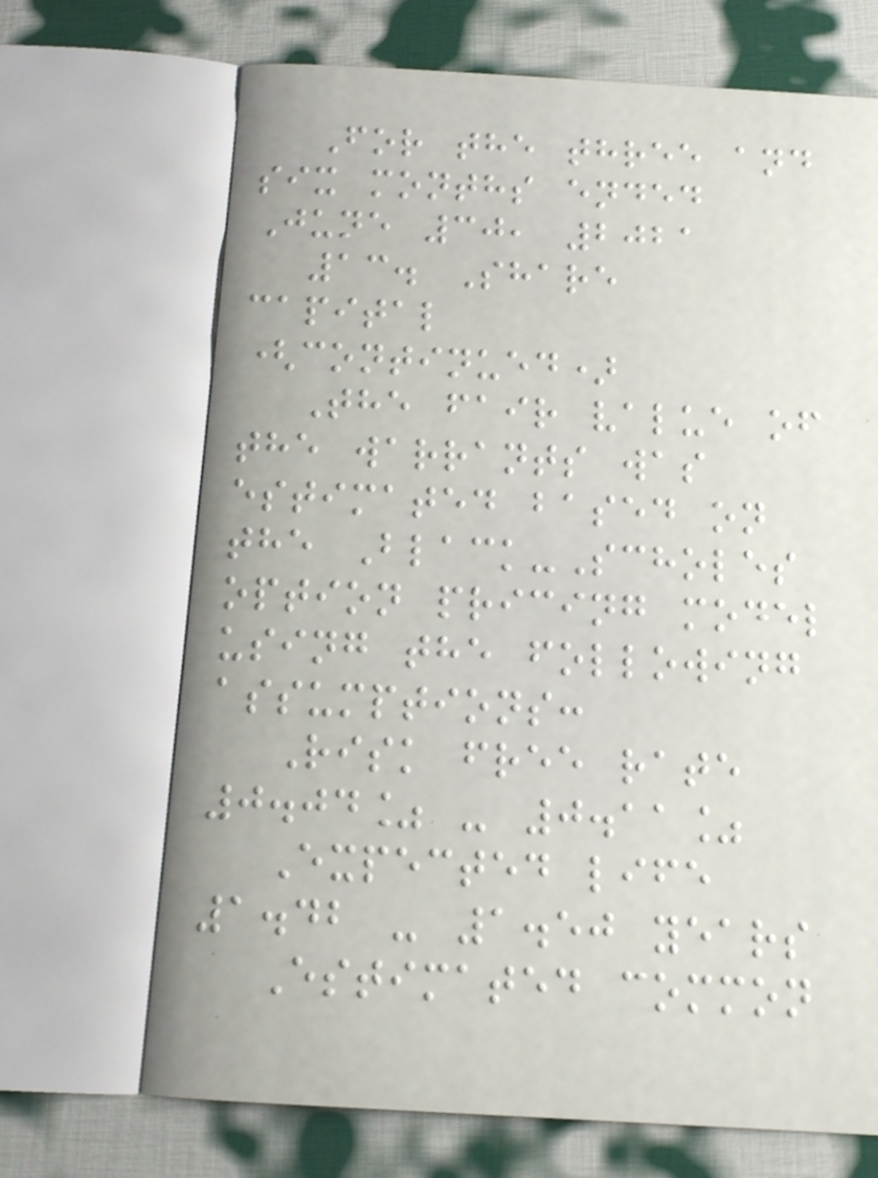For the three and
six months ended
June 30, 2021
13. Share
capital
(continued)
The fair value of
the warrants was
estimated based on
the Black-Scholes
option pricing model
using the following
assumptions:
Risk free rate
0.04% - 0.11%
Expected life
1.42 - 1.50 years
Estimated common
